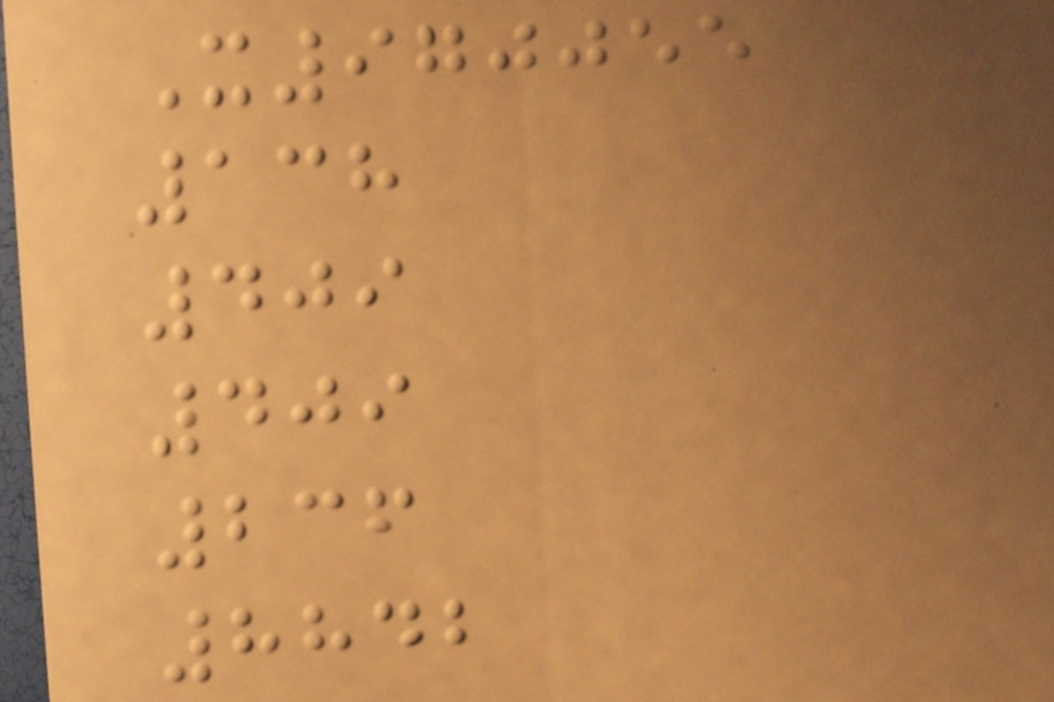X970055
138
409
409
236
8842
